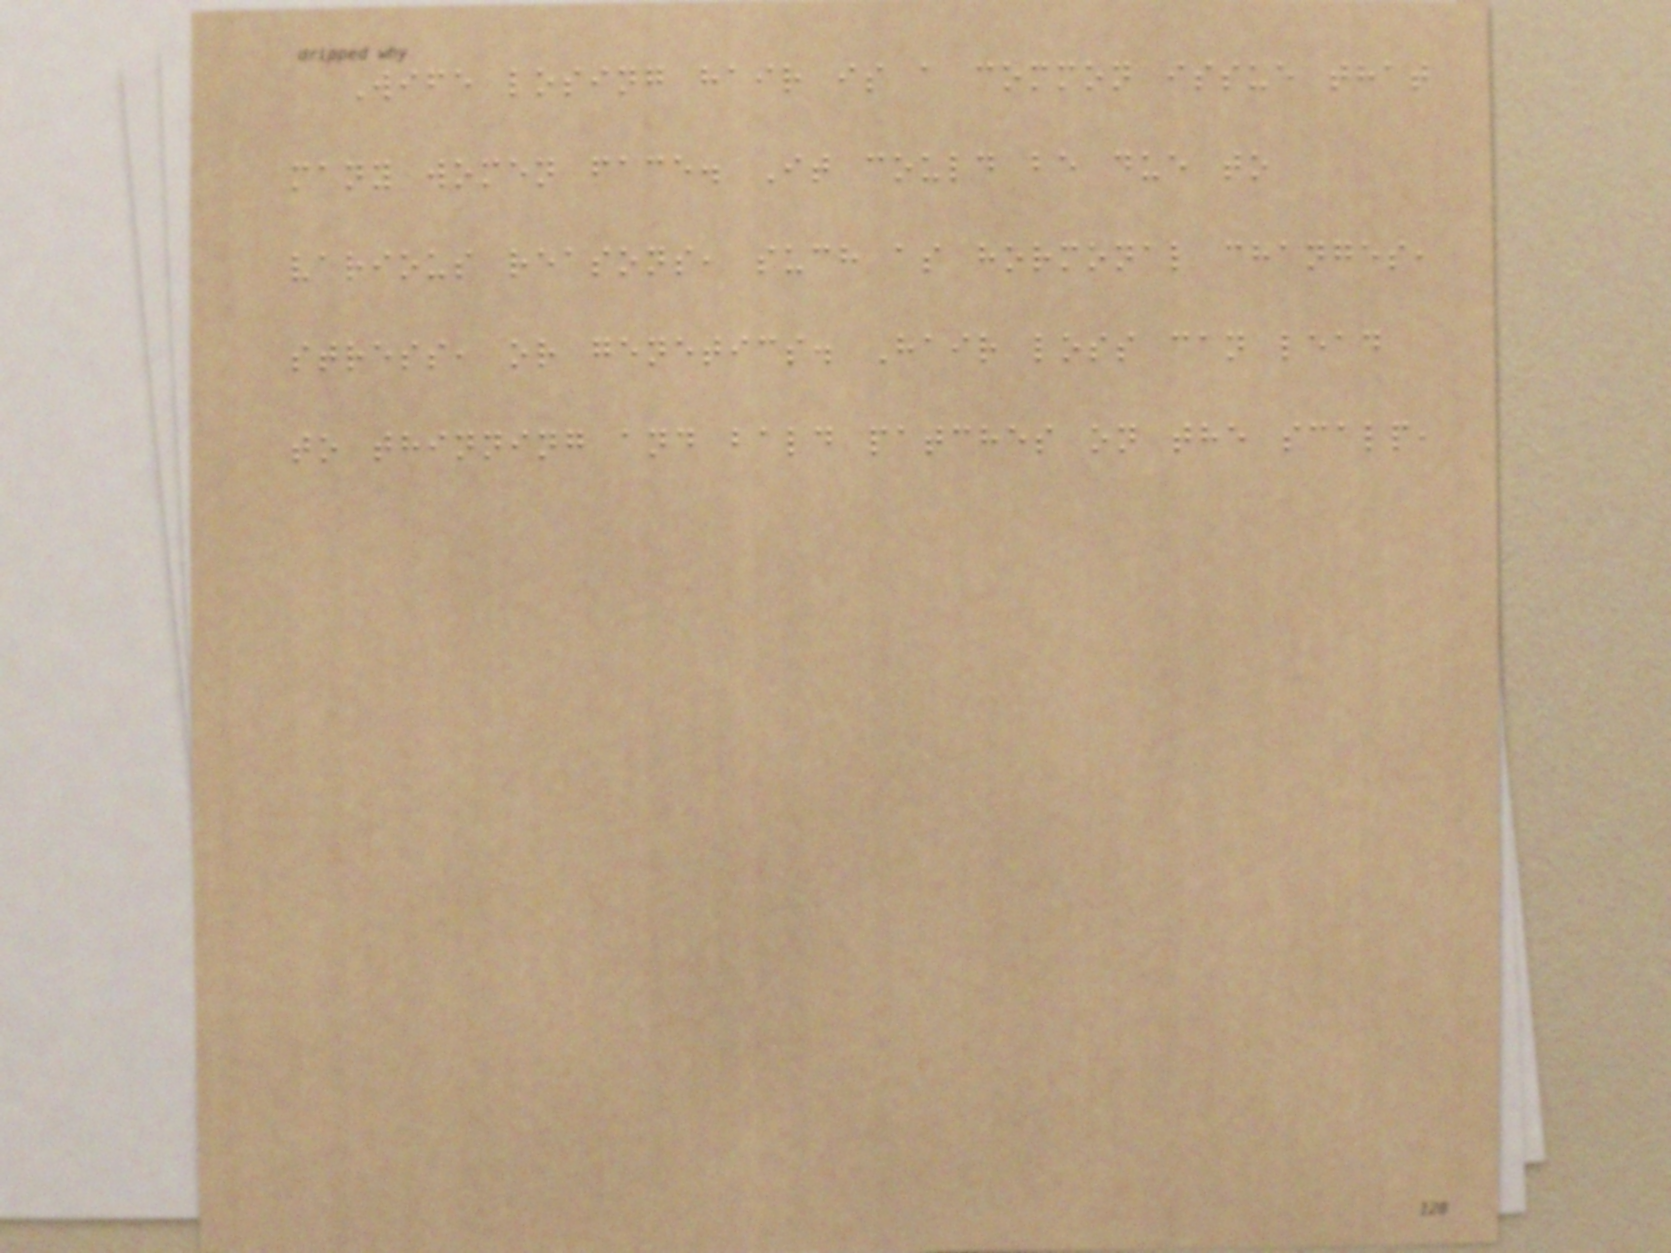Wife losing hair is a common issue that
many women face. It could be due to
various reasons, such as hormonal changes,
stress, or genetics. Hair loss can lead
to thinning and bald patches on the scalp,
